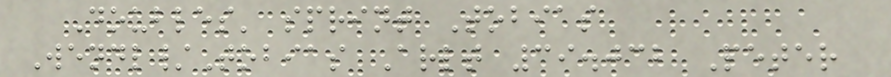Doubles' sprint Tobias
Wendl/Tobias Arlt 39.032 Peter
